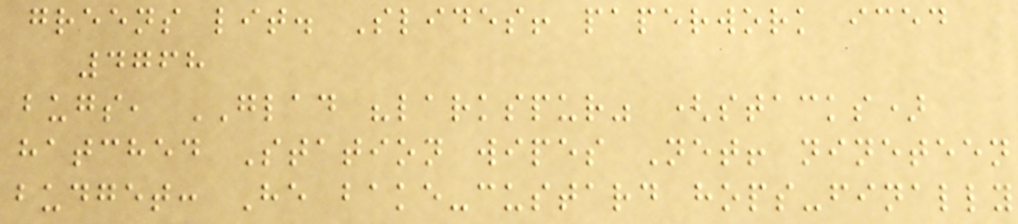greens lit. Slides! paperwork iced
4768
bugs, GLAD "larkspur" (stacks)
hatched Station wipes Net! nineteen
budget: He bake-custard hops-finally
